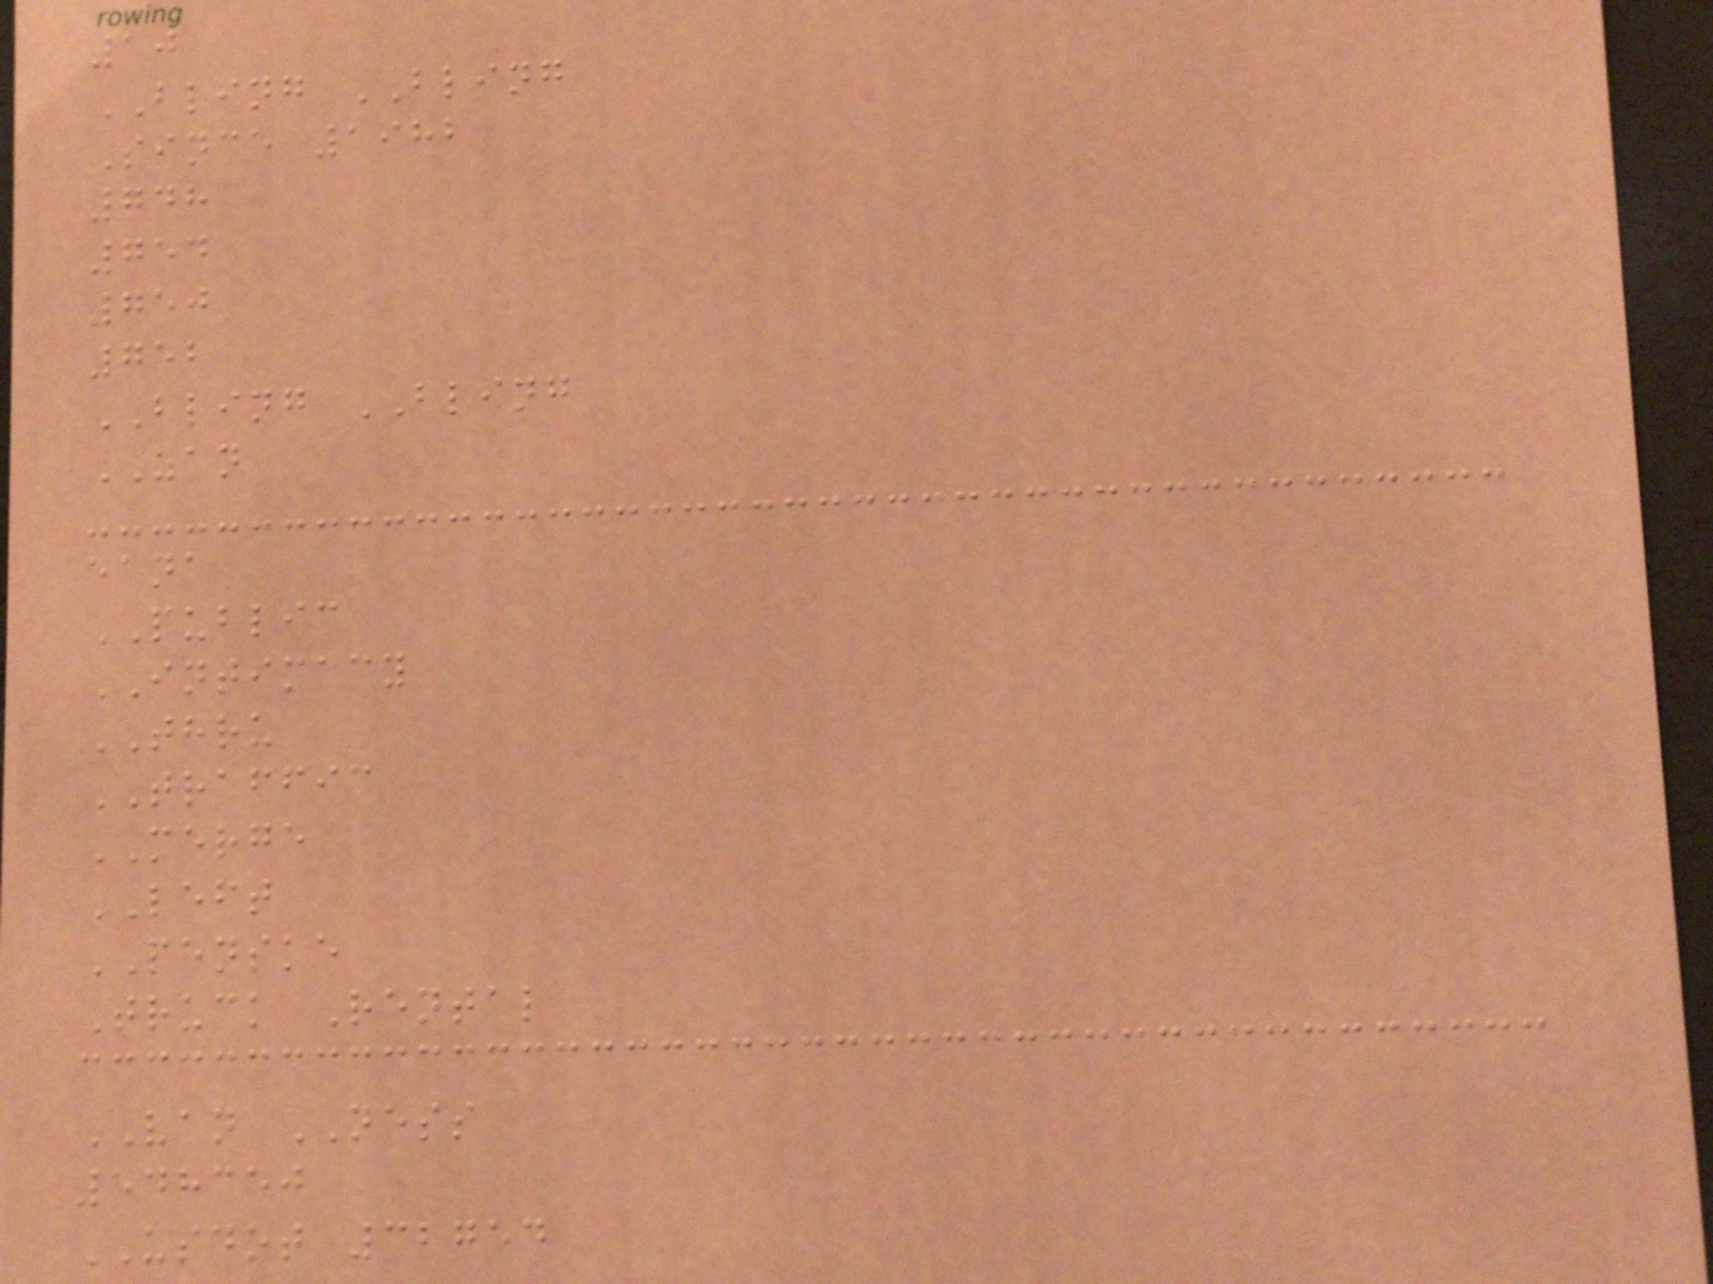10
BLING BLING
Since 1982
748
754
750
752
BLING BLING
ZAN
eana
PUBLIC
INTIMACY
THRU
TRAFFIC
MERGE
LEFT
PENSKE
Truck Rental
VAN NESS
548350
USDOT 32754
